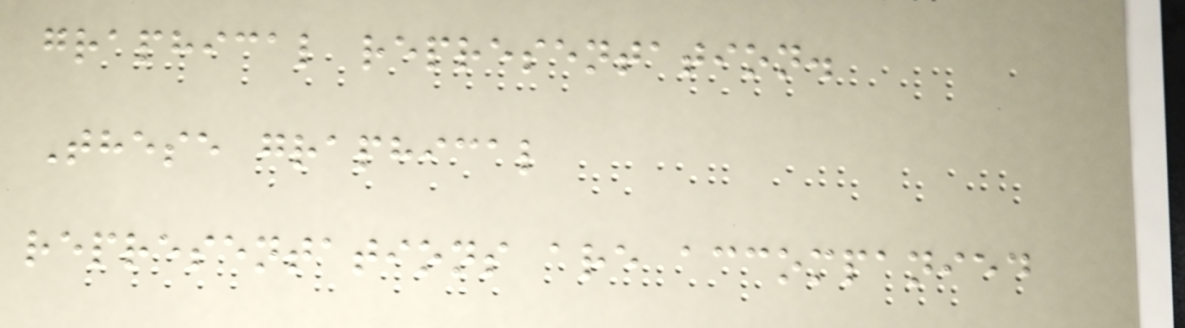graphical representation.
These graphical
representations are accompanied
